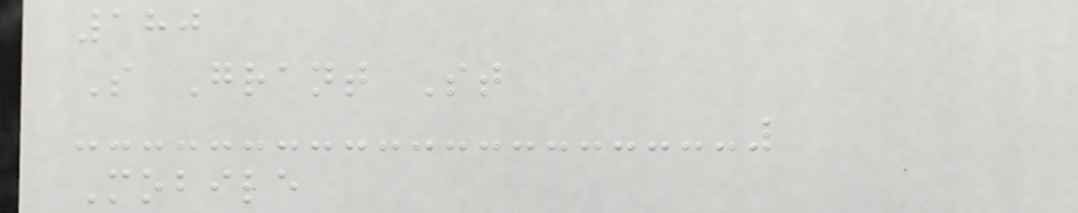180
S Grant St
Mobile
